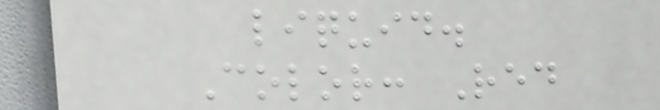liquid.
Color: Red
